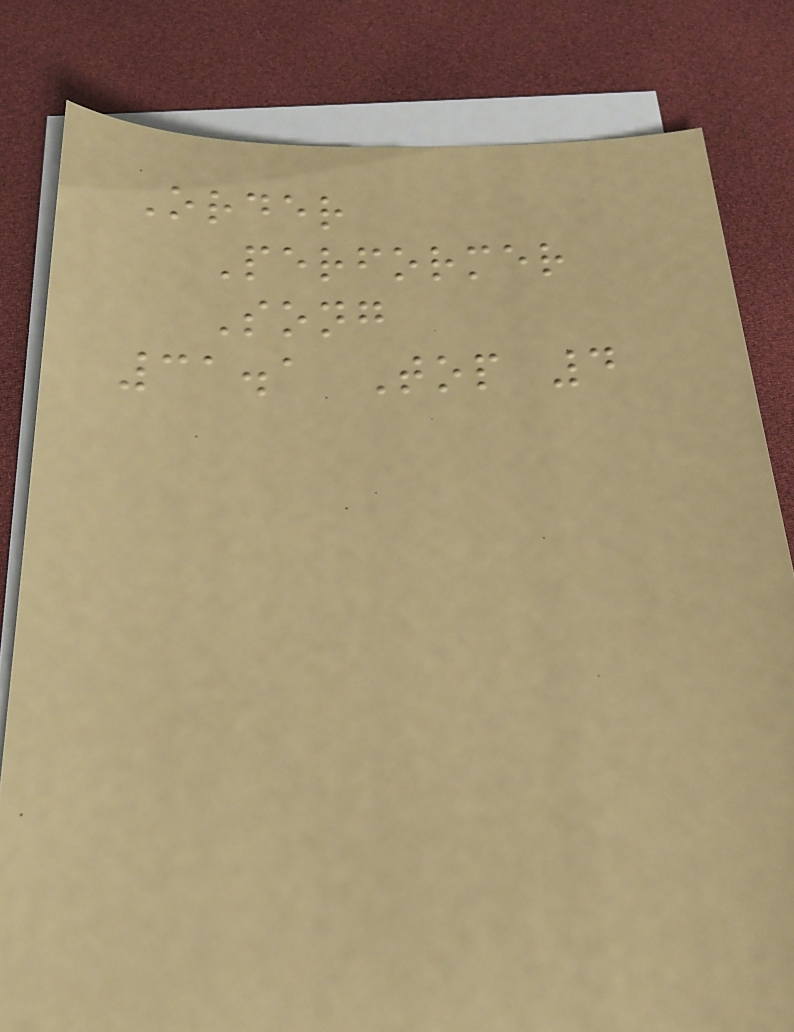Order
Performer
Song
31.1 Top 4
